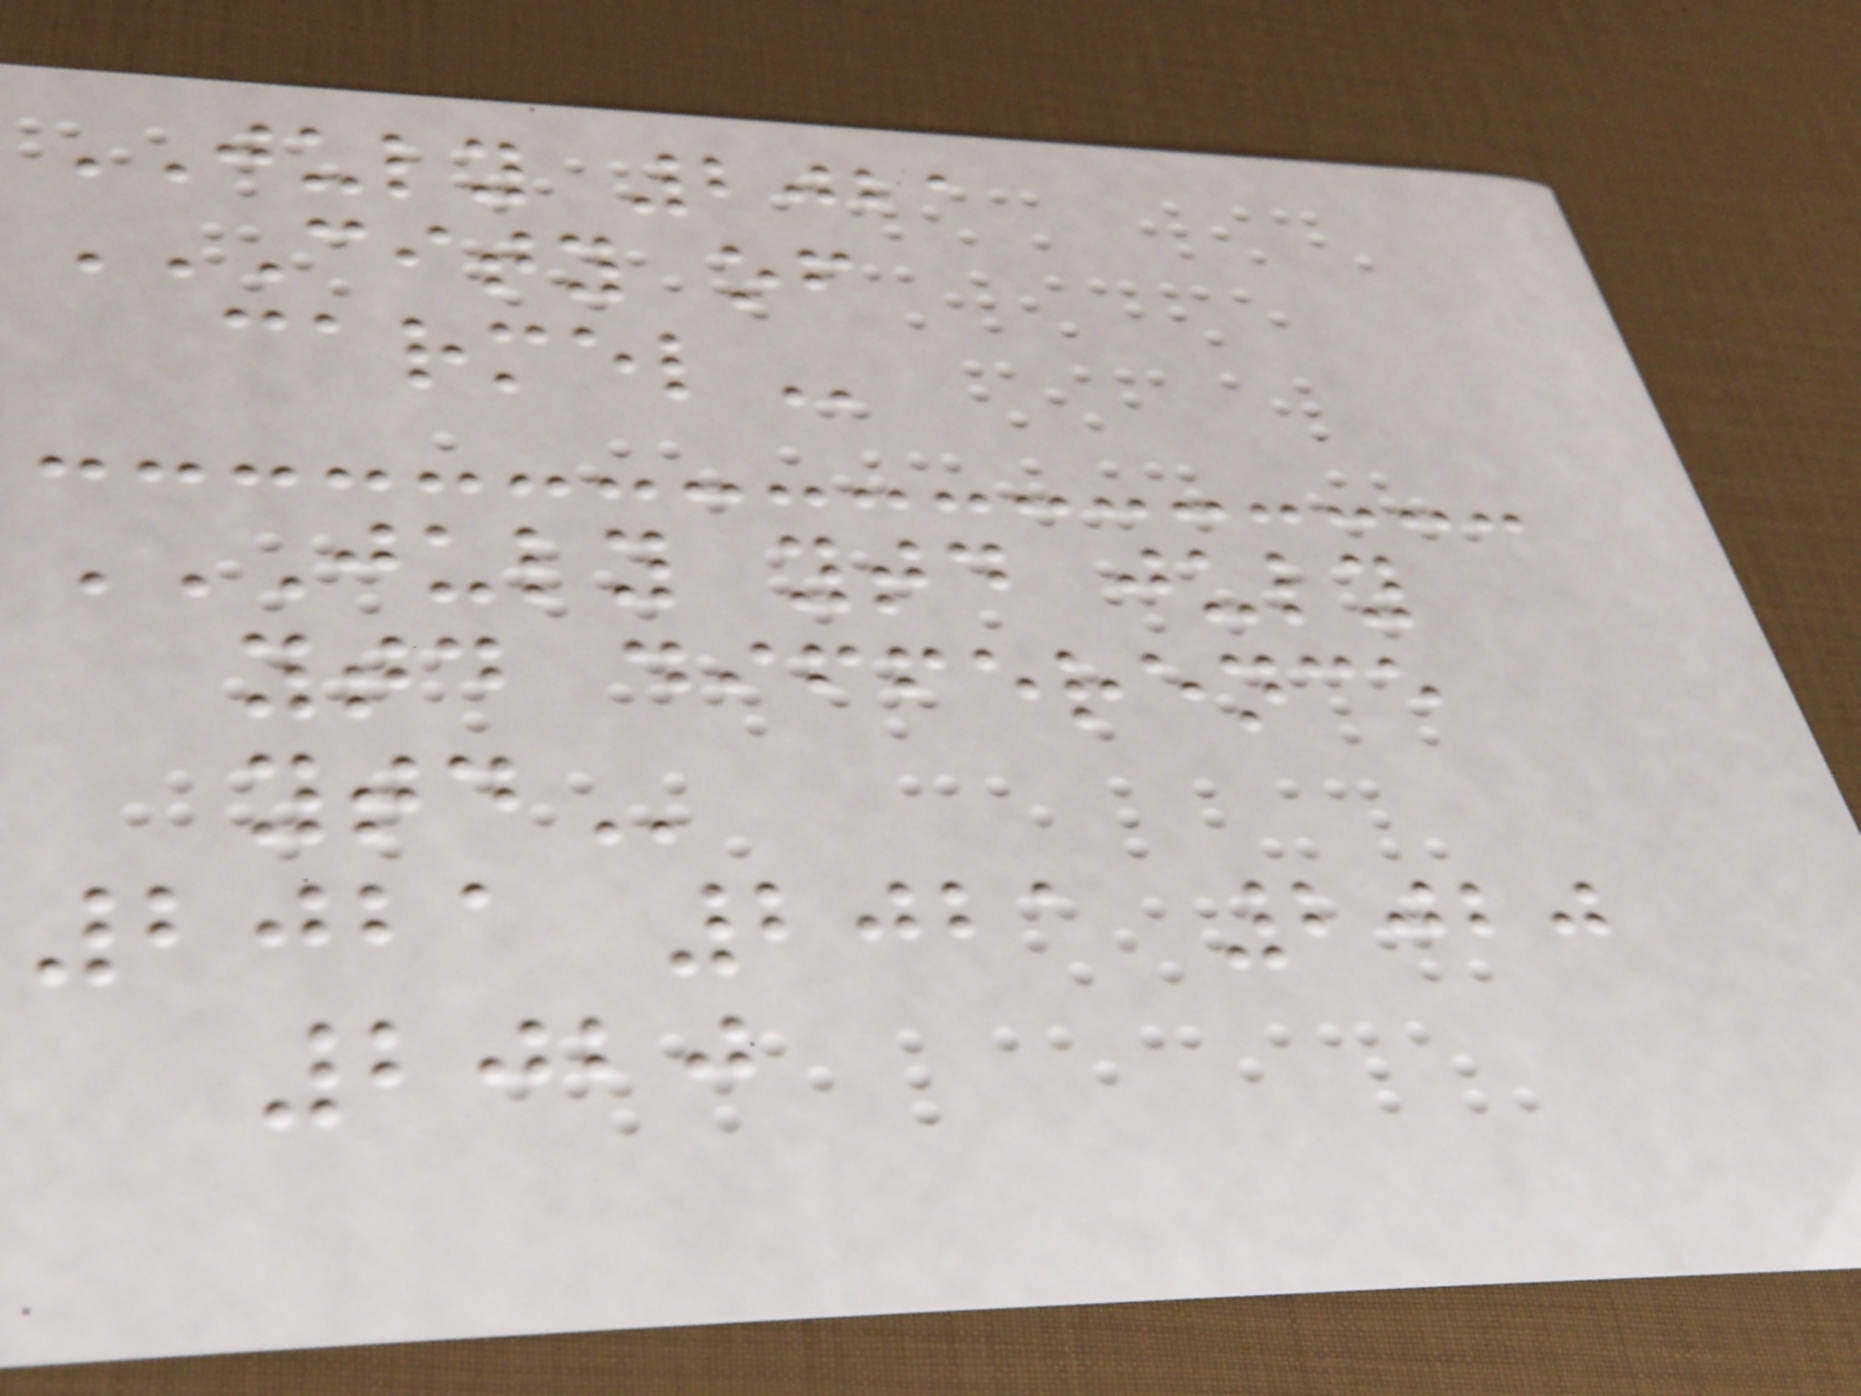JULY 2021
CITY OF
CARMEL
JULY YTD JULY
YTD DIFFERENCE
YTD
2021 2021 2020
2020
